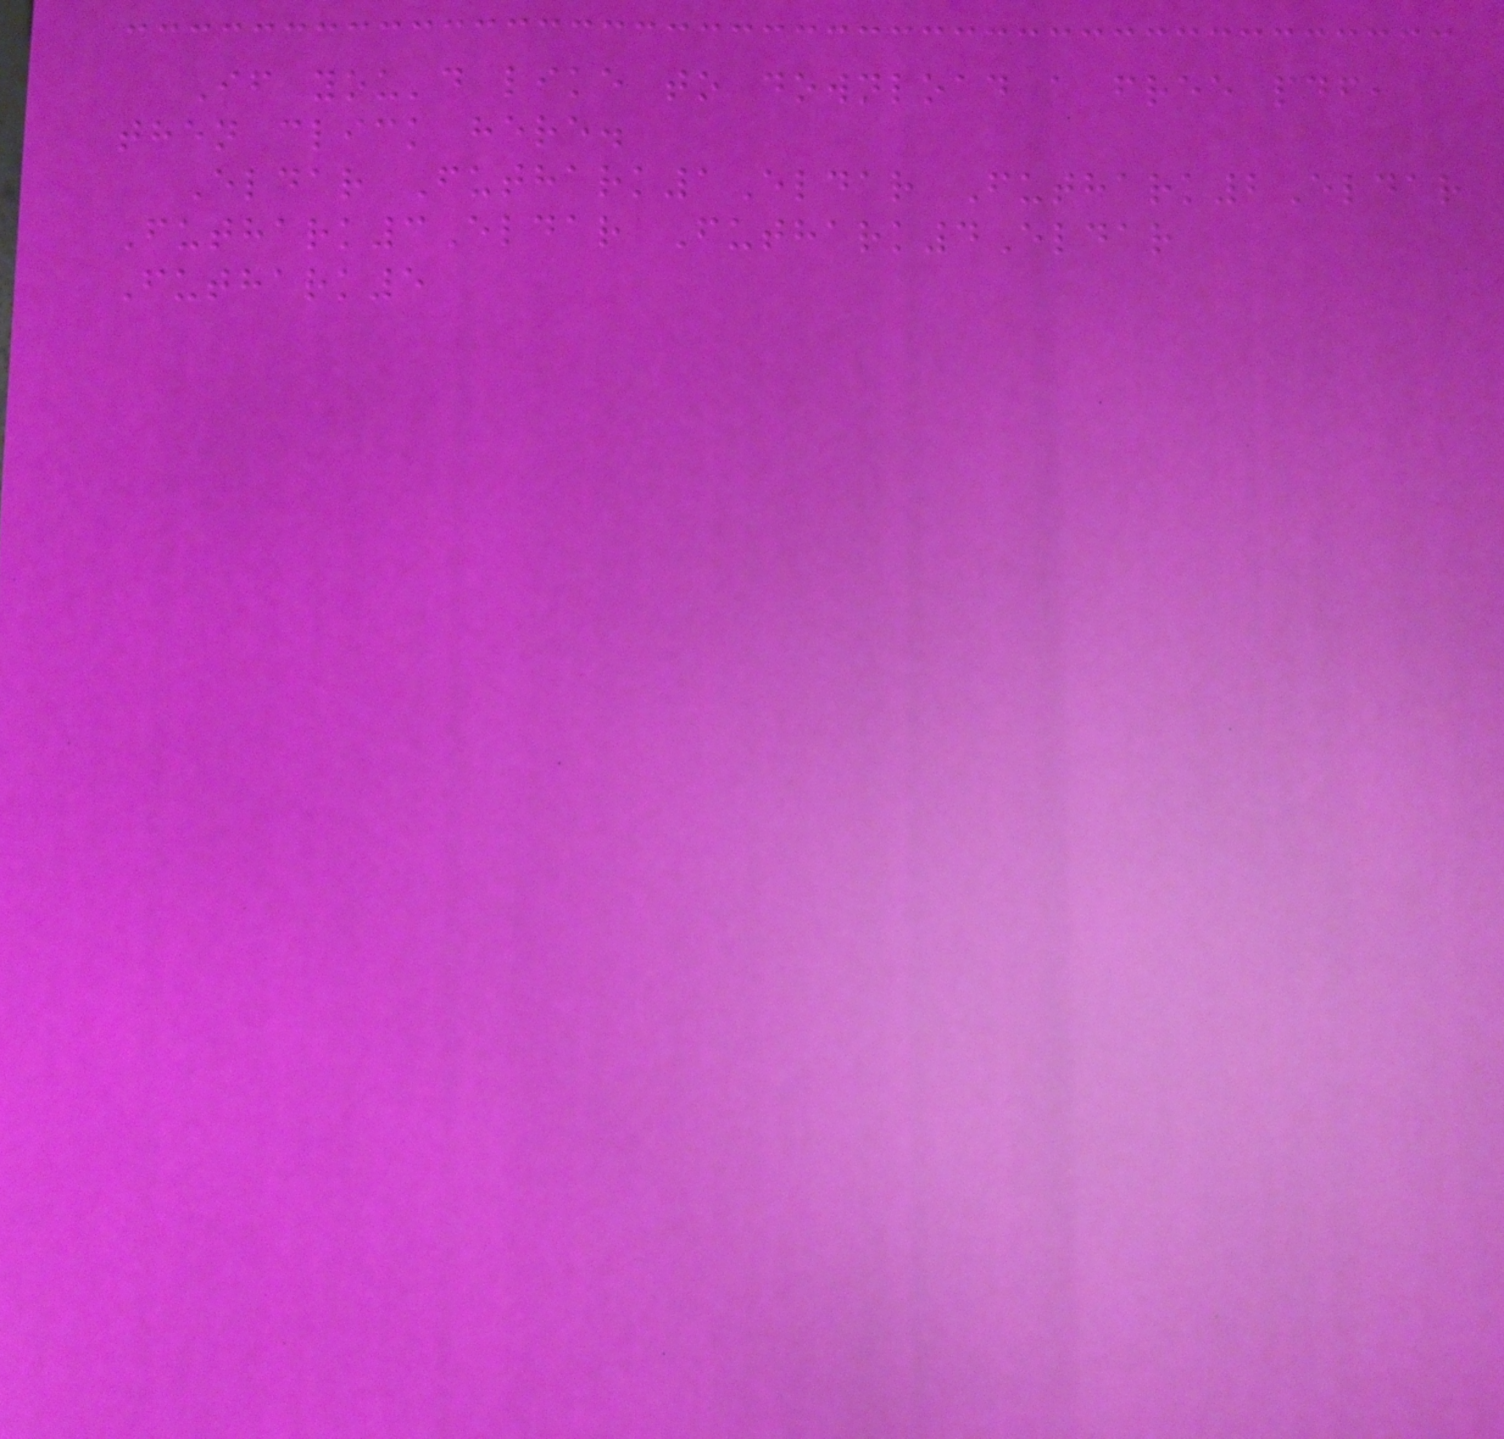If you'd like to download a free pdf,
then click here.
Eldar Futhark1Eldar Futhark2Eldar
Futhark3Eldar Futhark4Eldar
Futhark5
